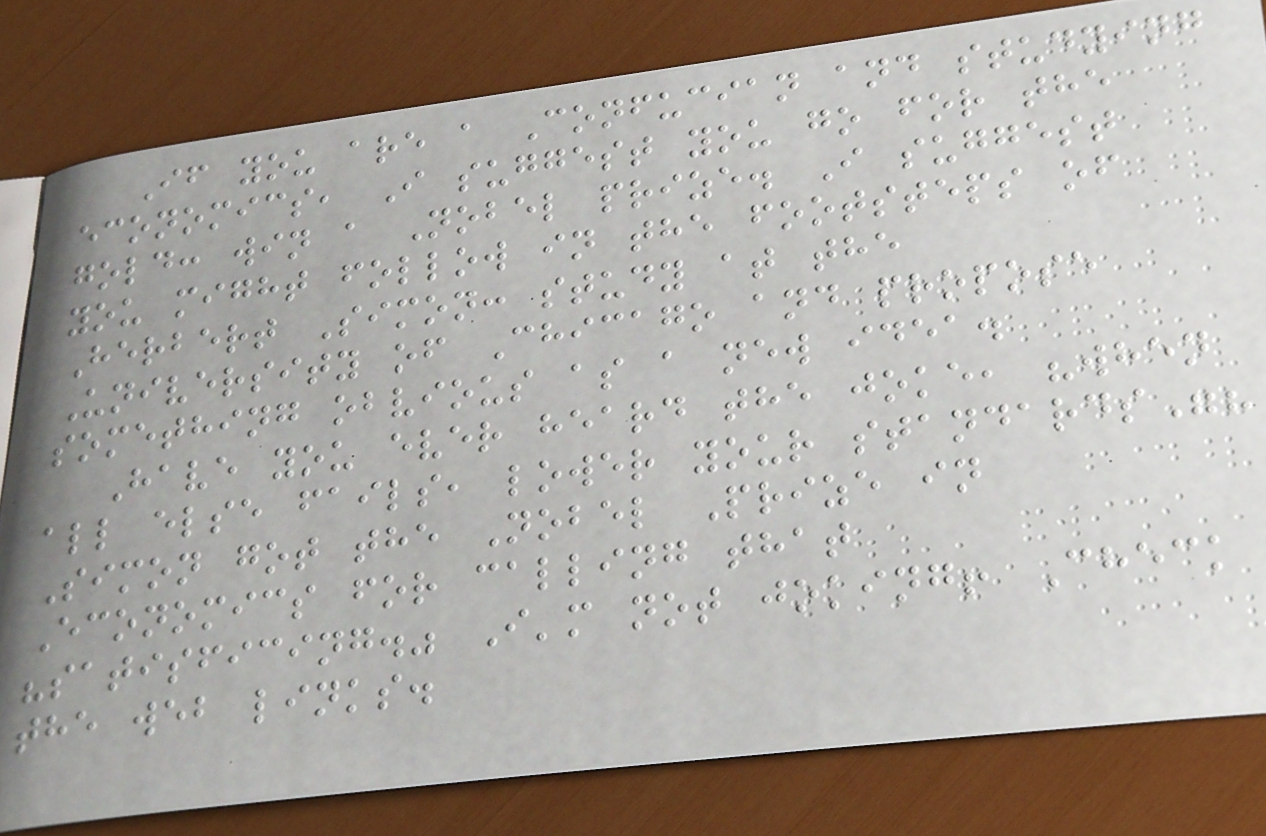If you are a Confucian and studying
economics, I suggest you go for the
gold: win a Nobel prize. I suggest
you might follow in the footsteps of
Herbert Simon: study at the
University of Chicago and propose
something obvious as a new idea.
Have you ever heard the joke, "when
all else fails, lower your standards"?
Simon got the Nobel Prize in
Economics for calling that
"satisficing." I'm not joking! Check
the web links.
